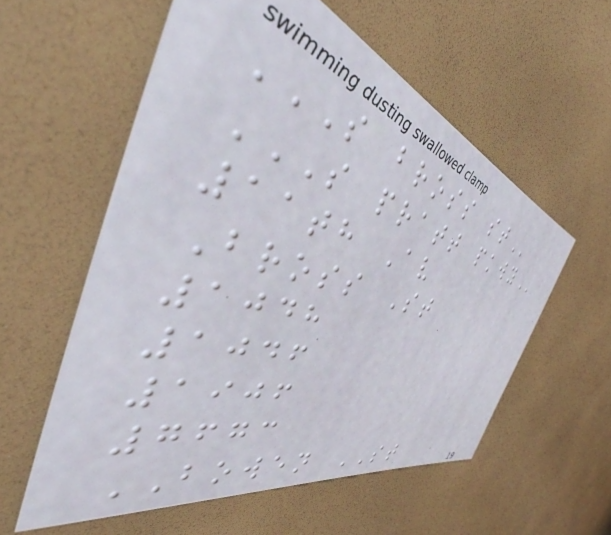S BROSS ST
S PRATT PKWY
11th Av
Bross St
1048
1046
1906
7673
BOWEN ST
